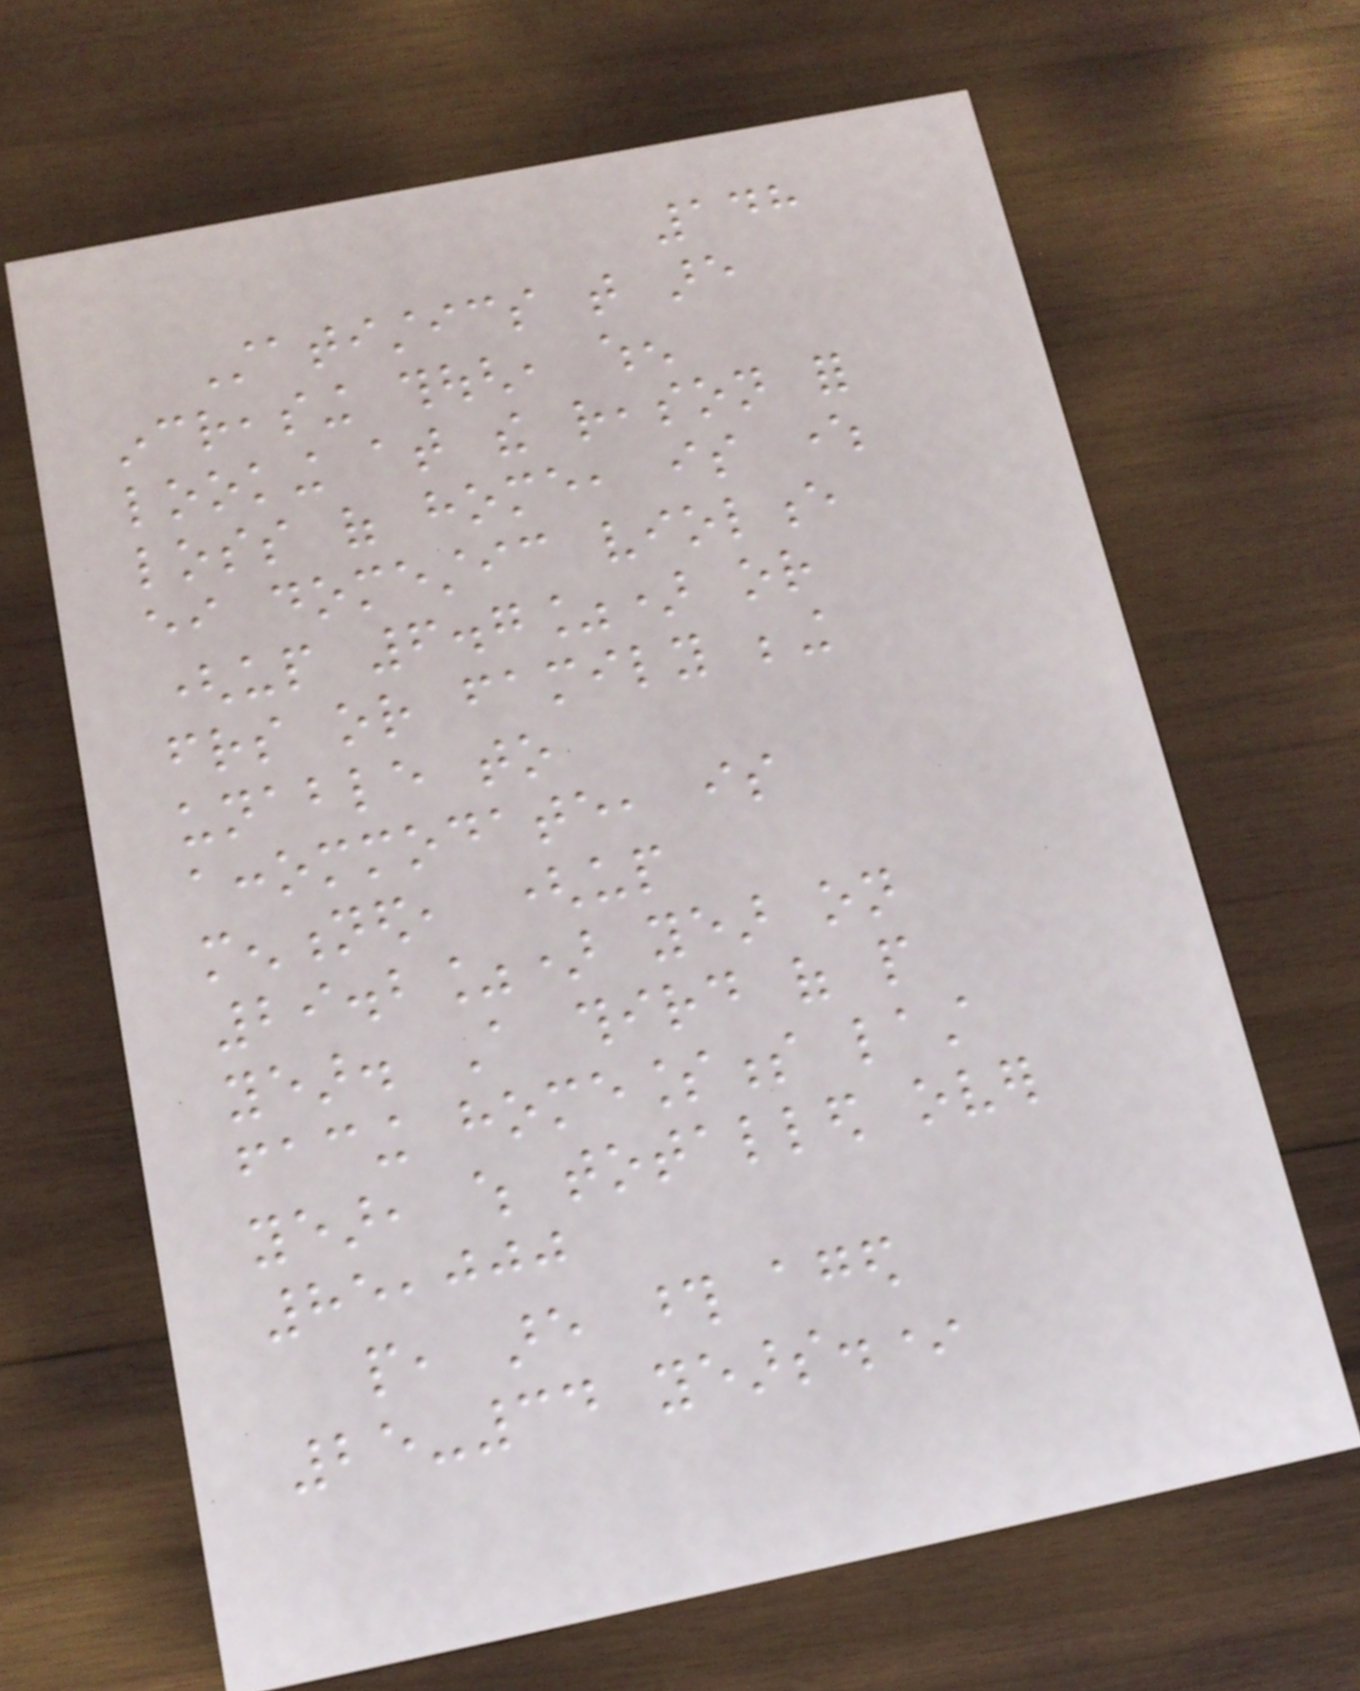148
Statistics that are
increasing though, when
looking at the reason for
loss of home, is where
either domestic violence
(up 6.7%) or
friends or family being
unable to
accommodate, is
mentioned, (up
29.2%) year on
year. A third of people
facing homelessness last
year, which totalled over
85,000
people, are those aged
25-34 years.*
